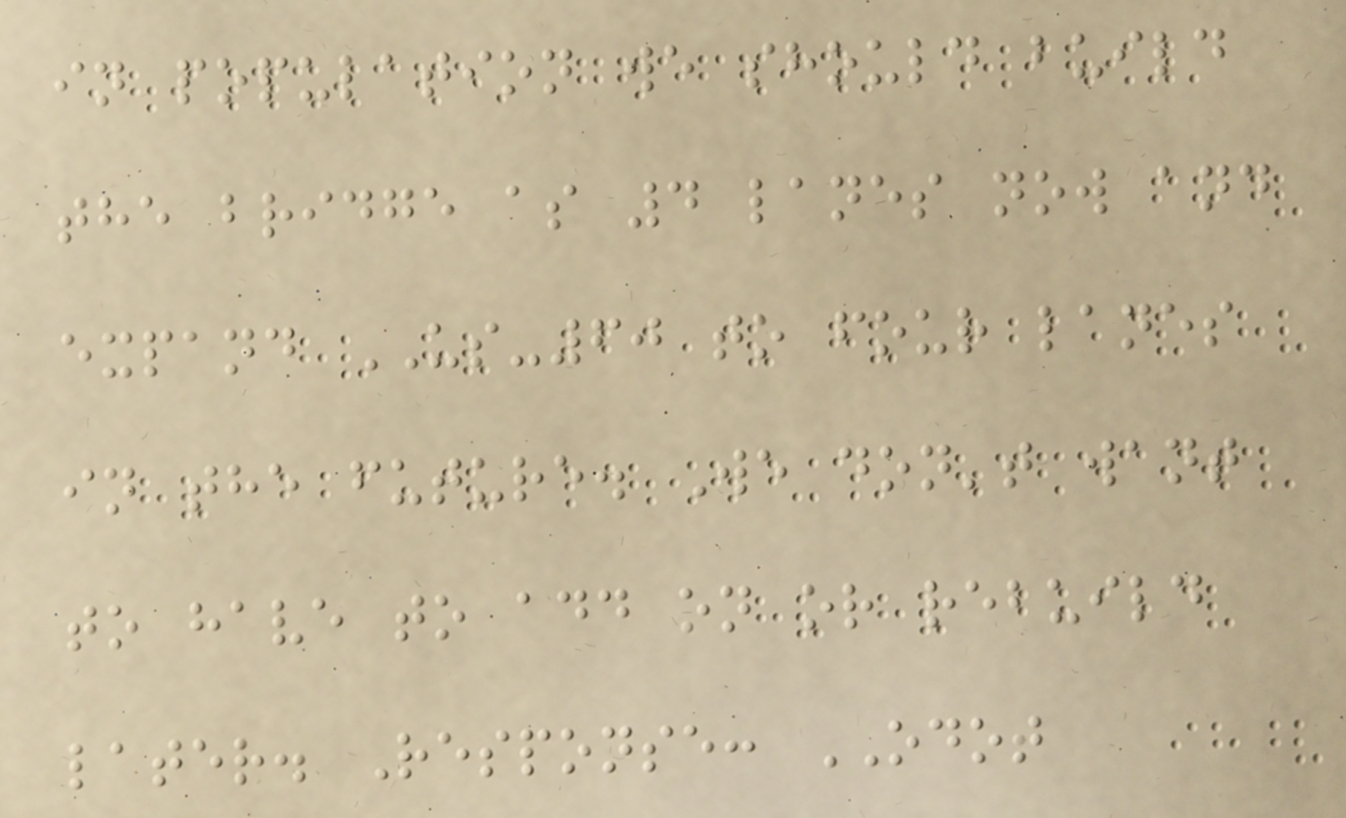in population we should build
the bridge as 4 lanes now and
expand US-60 to four lanes
in the future. We don't want
to have to add on or rebuild
later. Response: ODOT
